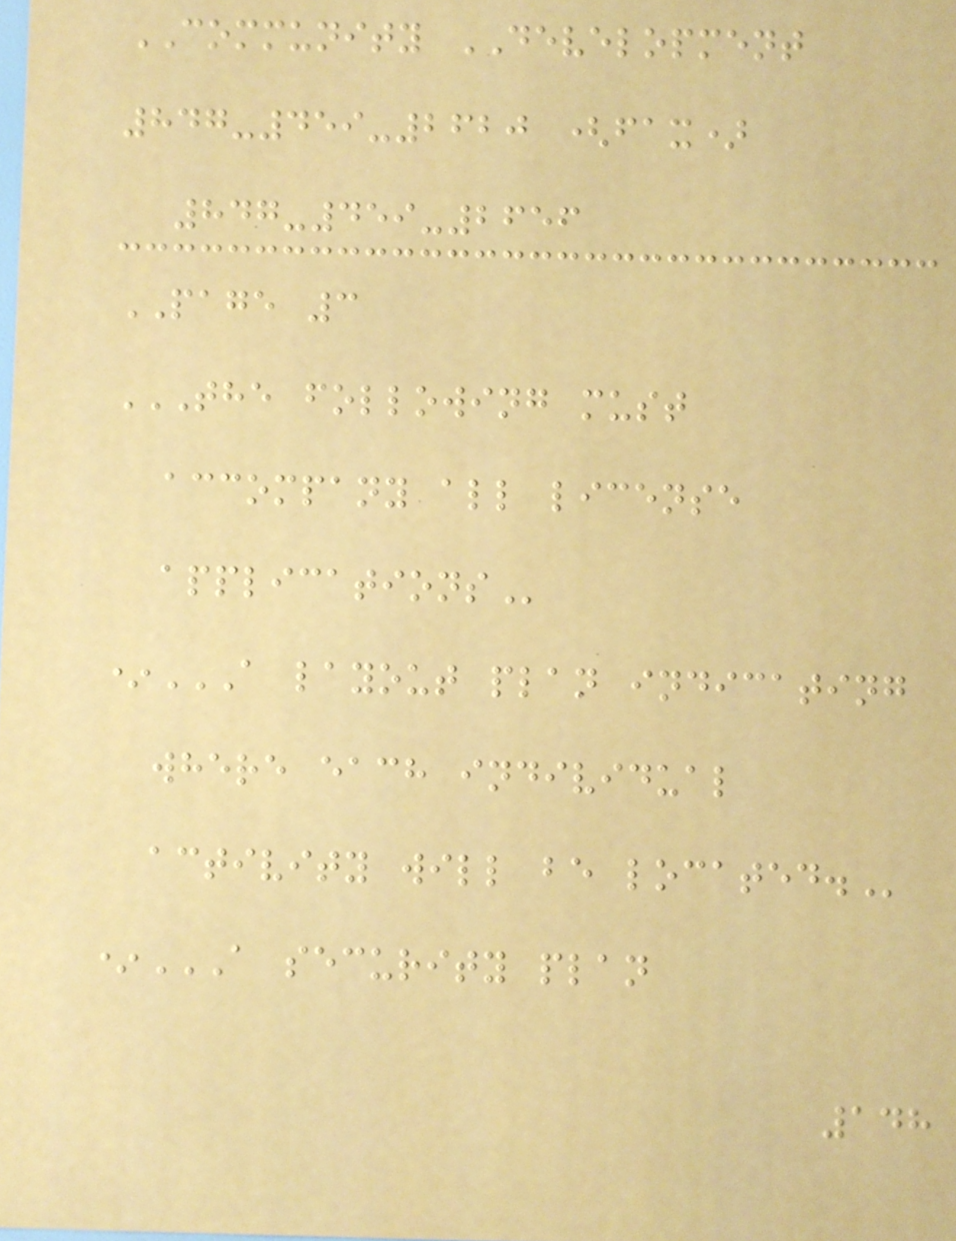COMMUNITY DEVELOPMENT
847-459-2620 (fax)
847-459-2656
PAGE 3
THE FOLLOWING MUST
ACCOMPANY ALL LICENSE
APPLICATIONS
*A LAYOUT PLAN INDICATING
WHERE EACH INDIVIDUAL
ACTIVITY WILL BE LOCATED.
*A SECURITY PLAN
148
